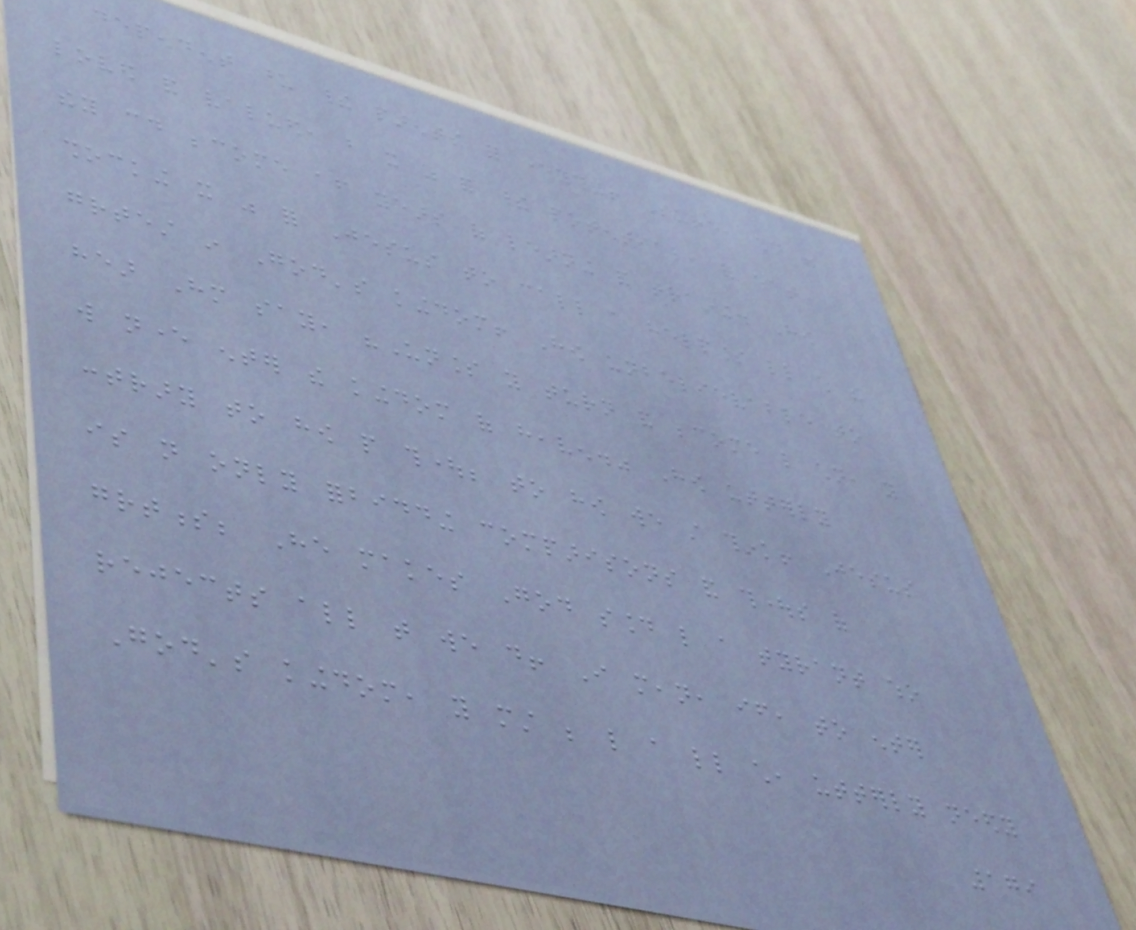dependent upon their parents for everything! Sure, children were
loved and valued, but it was for their potential, for what
they could become after years of learning and training. How
shocking it was for Jesus to call a helpless little child the
greatest in God's kingdom! How unbelievable to
hear Him say, "Unless you turn and become like children, you
will never enter the kingdom of heaven." How utterly
contrary to how people thought; to how we still think! Jesus
is not only forbidding comparisons and thoughts of
greatness; He makes God sound like a tyrant who
rejects all that we do! I mean, if, to enter
God's kingdom, you must be like a little child, utterly needy
179
